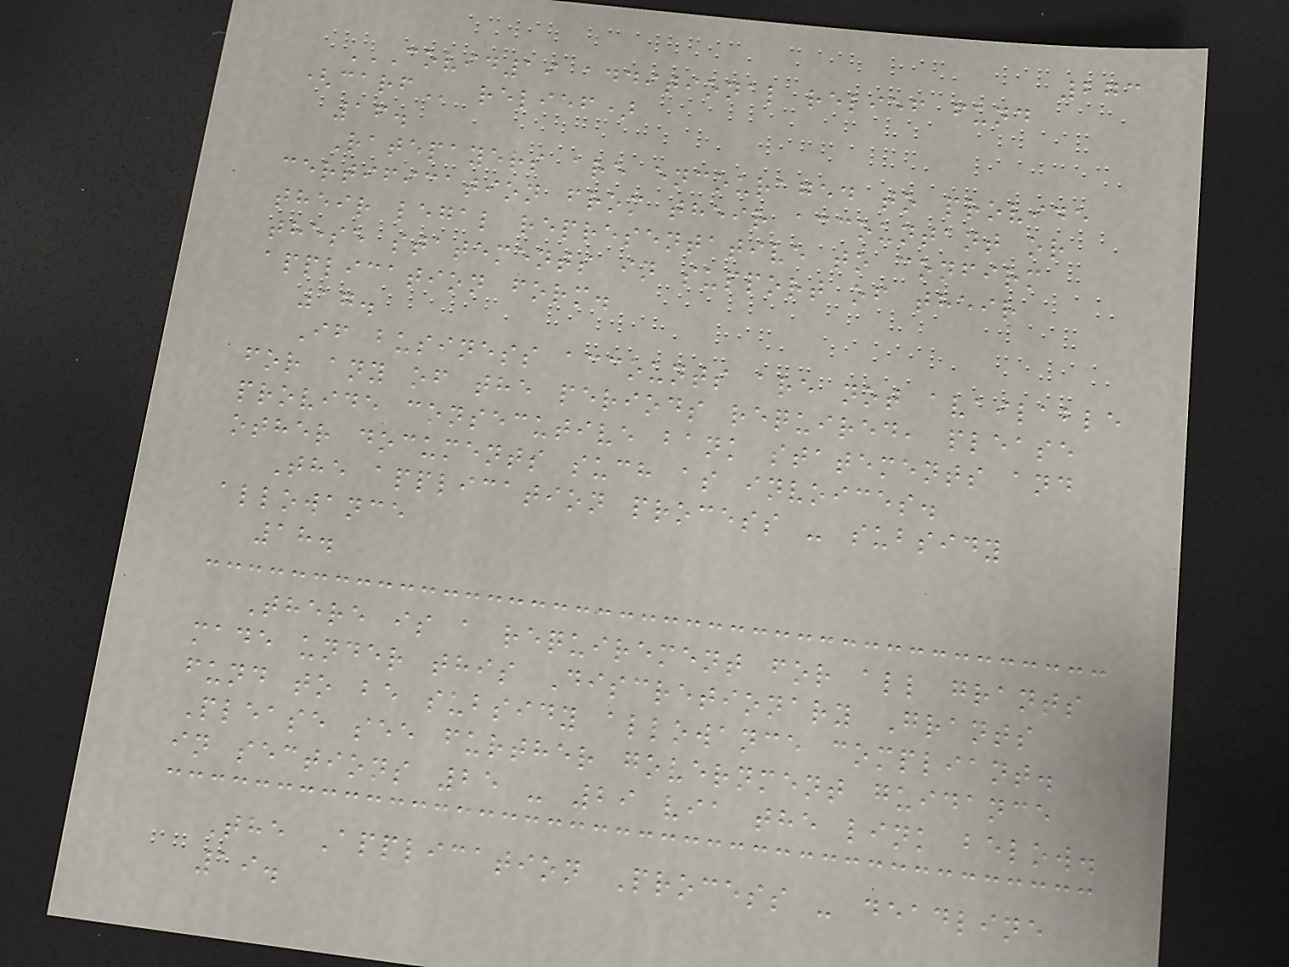273
COVID19 ADDITIONAL RELIEF FUND
(CARF relief)
16.
Ratepayers are encouraged to provide
certification from their accountant or
their legal representative to confirm
these statements in support of their
application form.
17.
If business accounts are not available
for any of the periods required, please
provide consecutive bank statements and
other documents such as invoices.
The application process - subsidy
allowance
18.
There is a requirement for all grants
made under this Discretionary Grants
fund to be subsidy allowance compliant.
Please see further government guidance
in sections 25 - 29 via the link below.
The Application Process - deadline
19.
